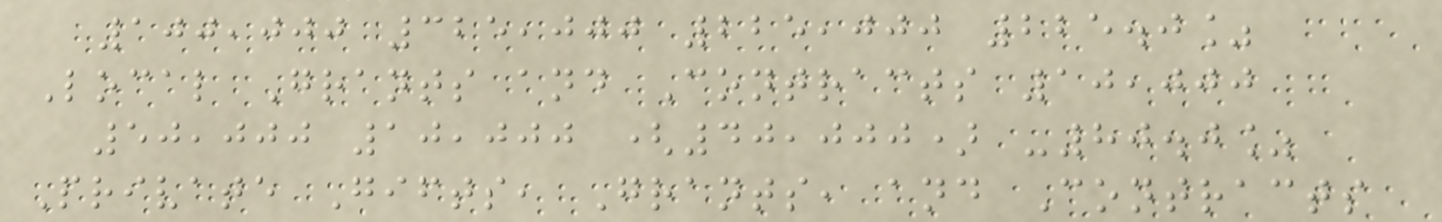100,000 325,000 225,000 225.0%
Local Grants and Contracts 10,000
50,000 10,000 (40,000) -80.0%
Private Gifts, Grants, and Contracts
